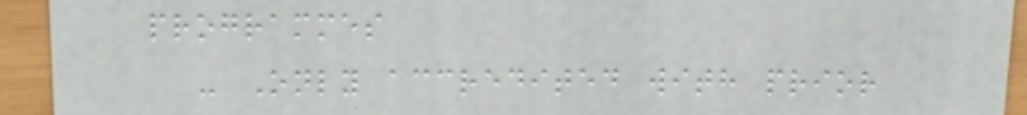programmes
- Only accredited with prior
